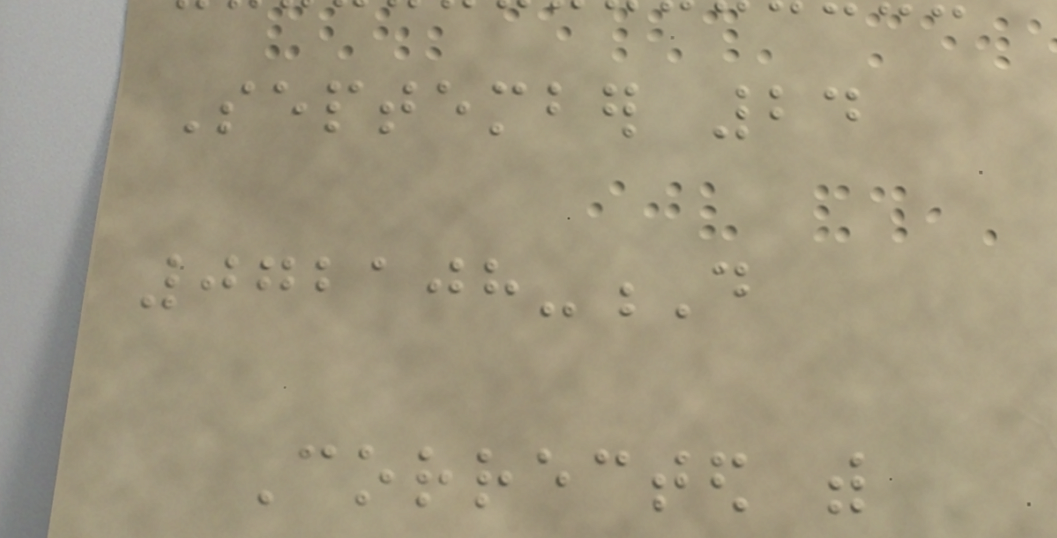September 24
072108-D
Corrected with
